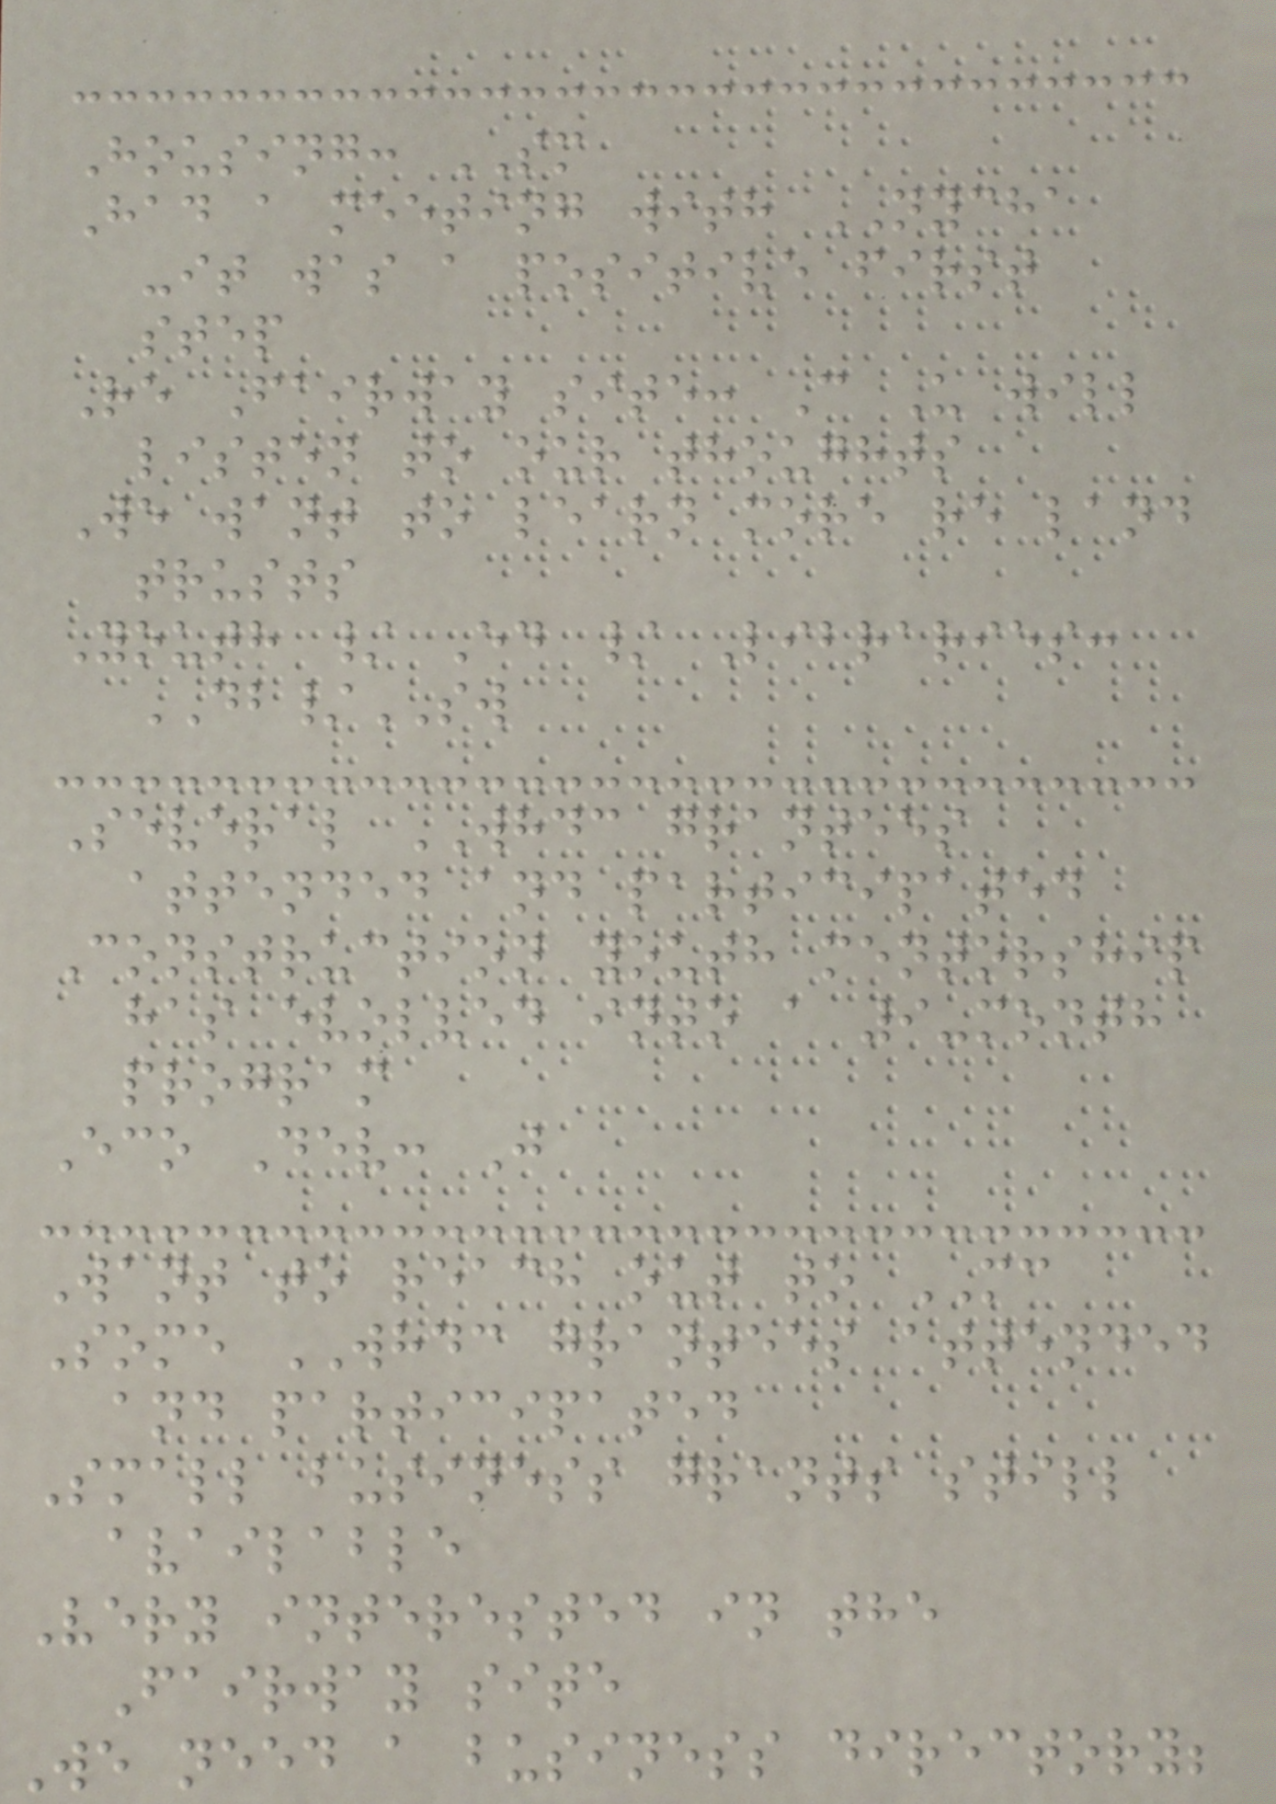Housing: SM
Had a meeting with NYCHA
-it was a positive first
step
Re Fairway site: C U will
listen to our thoughts
We want to learn more re land
trusts
Youth / Ed / Libraries:
DB/SW
Several WHDC grantees
attended and participated
Construction youth mentorship
has evolved into a 9-month
program
Eco Dev: J
Want to reach out to MC
Some WHDC grantees attended
and participated
Small business grants still
available
Very interested in the
Fairway site
We need a business directory;
